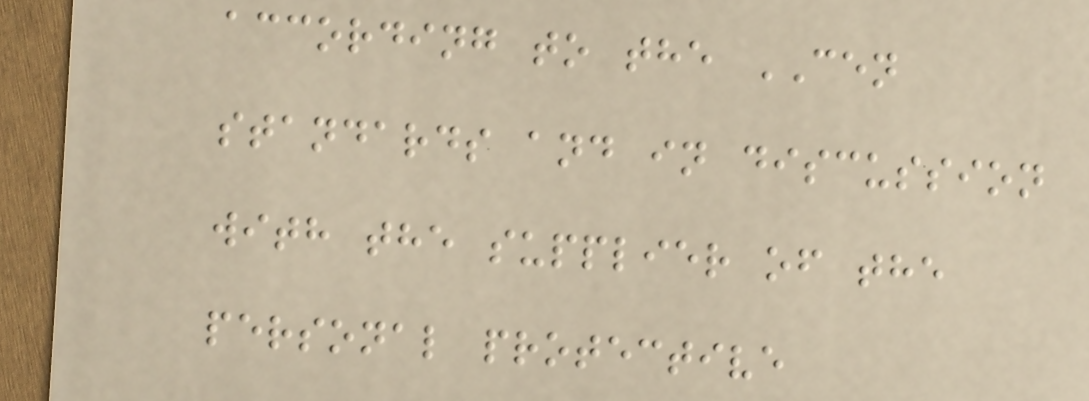according to the CEN
standards and in discussion
with the supplier of the
personal protective
